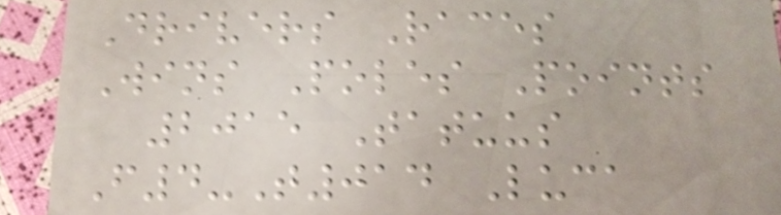Drivers Races
Wins Poles Points
2015 Tatuus
F4-T014 Luca
